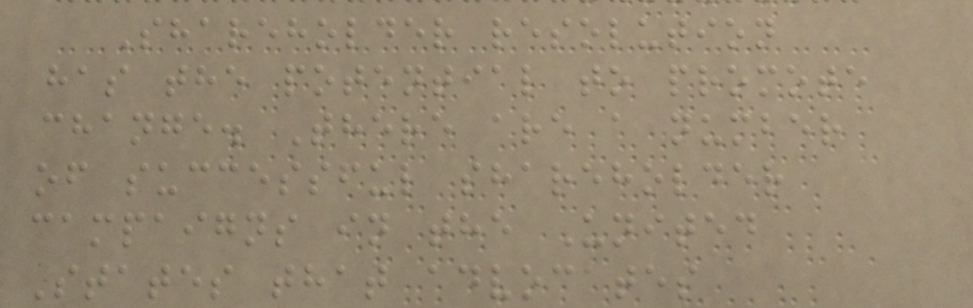Shareholder resolution
has the potential to promote
change. There are a number
of successful shareholder
campaigns in the United
States that advocates
